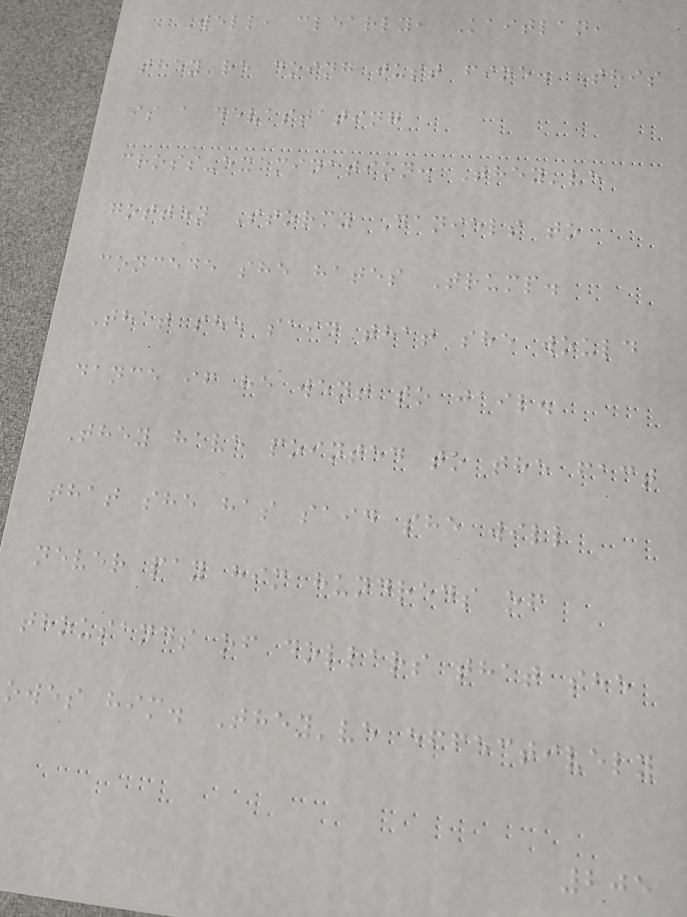Well, clearly, Kaitlan,
they're doing just fine. This
is a devastating
cross-examination. They've
gotten Stormy Daniels to
concede she hates Trump.
That she said that she would
dance if he went to jail.
They have pointed to the fact
that she has said she will
never pay him hundreds of
thousands of dollars that she
owes him. They've effectively
205
